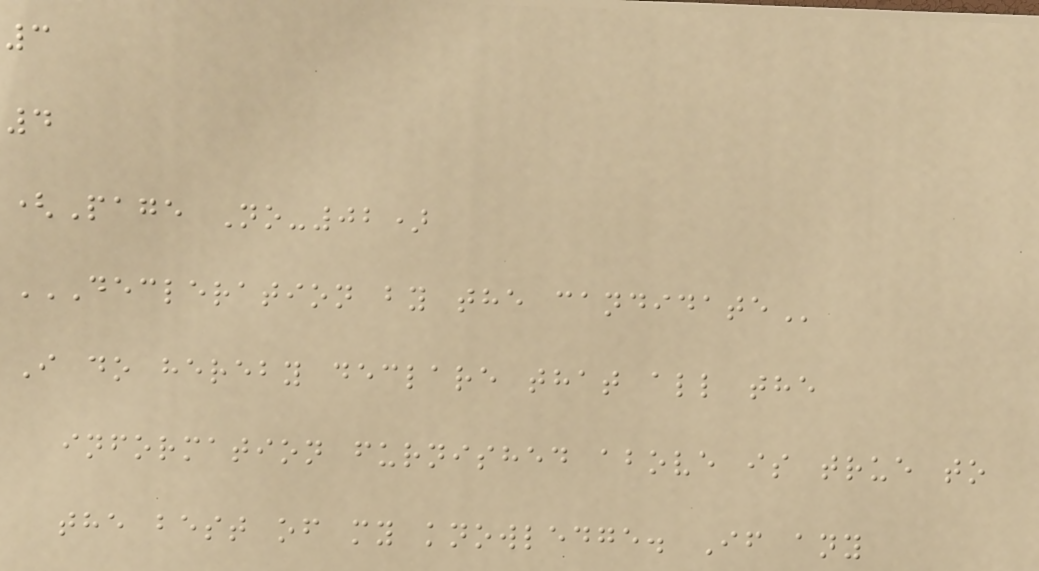3
4
(Page No-02)
DECLERATION BY THE CANDIDATE
I do hereby declare that all the
information furnished above is true to
the best of my knowledge. If any
